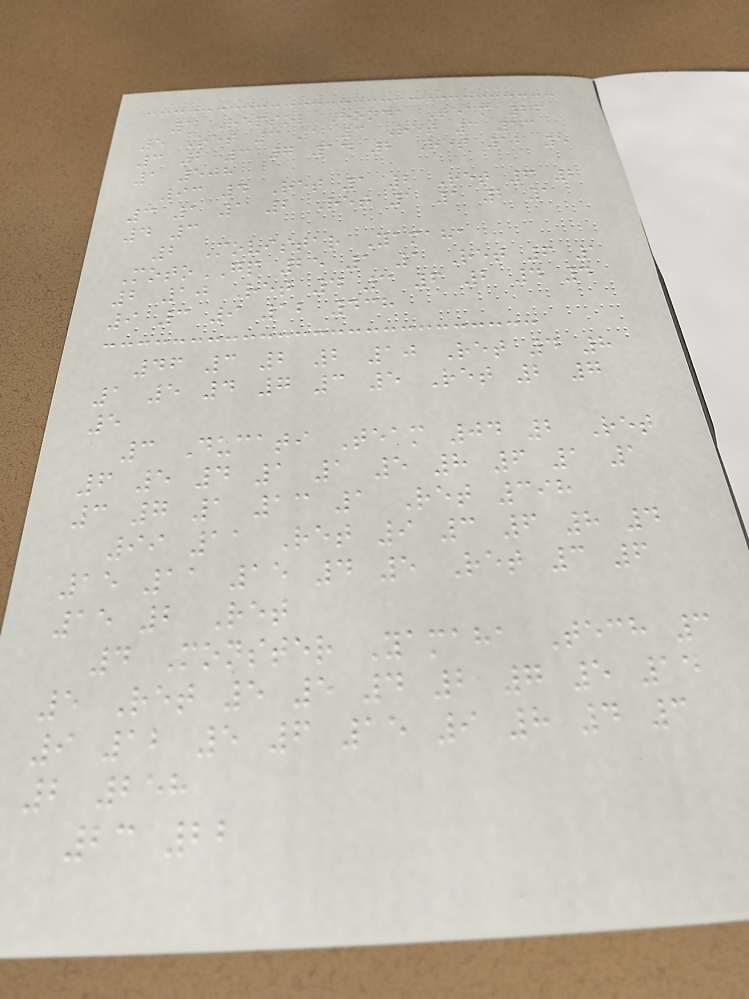1 Repsol Honda Team 26
5 Ret 3 1 3 Ret 3 13
3 2 3 7 14 2 Ret 12 5
1 508
93 4 Ret 1 2 Ret 6 2
3 1 1 2 Ret 1 1 2 1
4 3
2 Movistar Yamaha
MotoGP 25 1 1 Ret 6 1
2 10 Ret 4 3 6 2 4 4
9 3 9 12 438
46 3 2 2 10 Ret 4 8
1 5 4 7 3 5 Ret 2 7
5
3 Ducati Team 04 2 Ret
6 5 4 1 1 5 8 6 1 1
3 7 1 13 1 Ret 398
99 11 Ret 9 3 6 8 4
15 11 15 4 5 Ret 3 6
15 2 Ret
4 Monster Yamaha Tech 3
5 Ret 5 5 4 2 7 5 14
9 12 5 6 15 9 8 4 3
2 258
23 22
